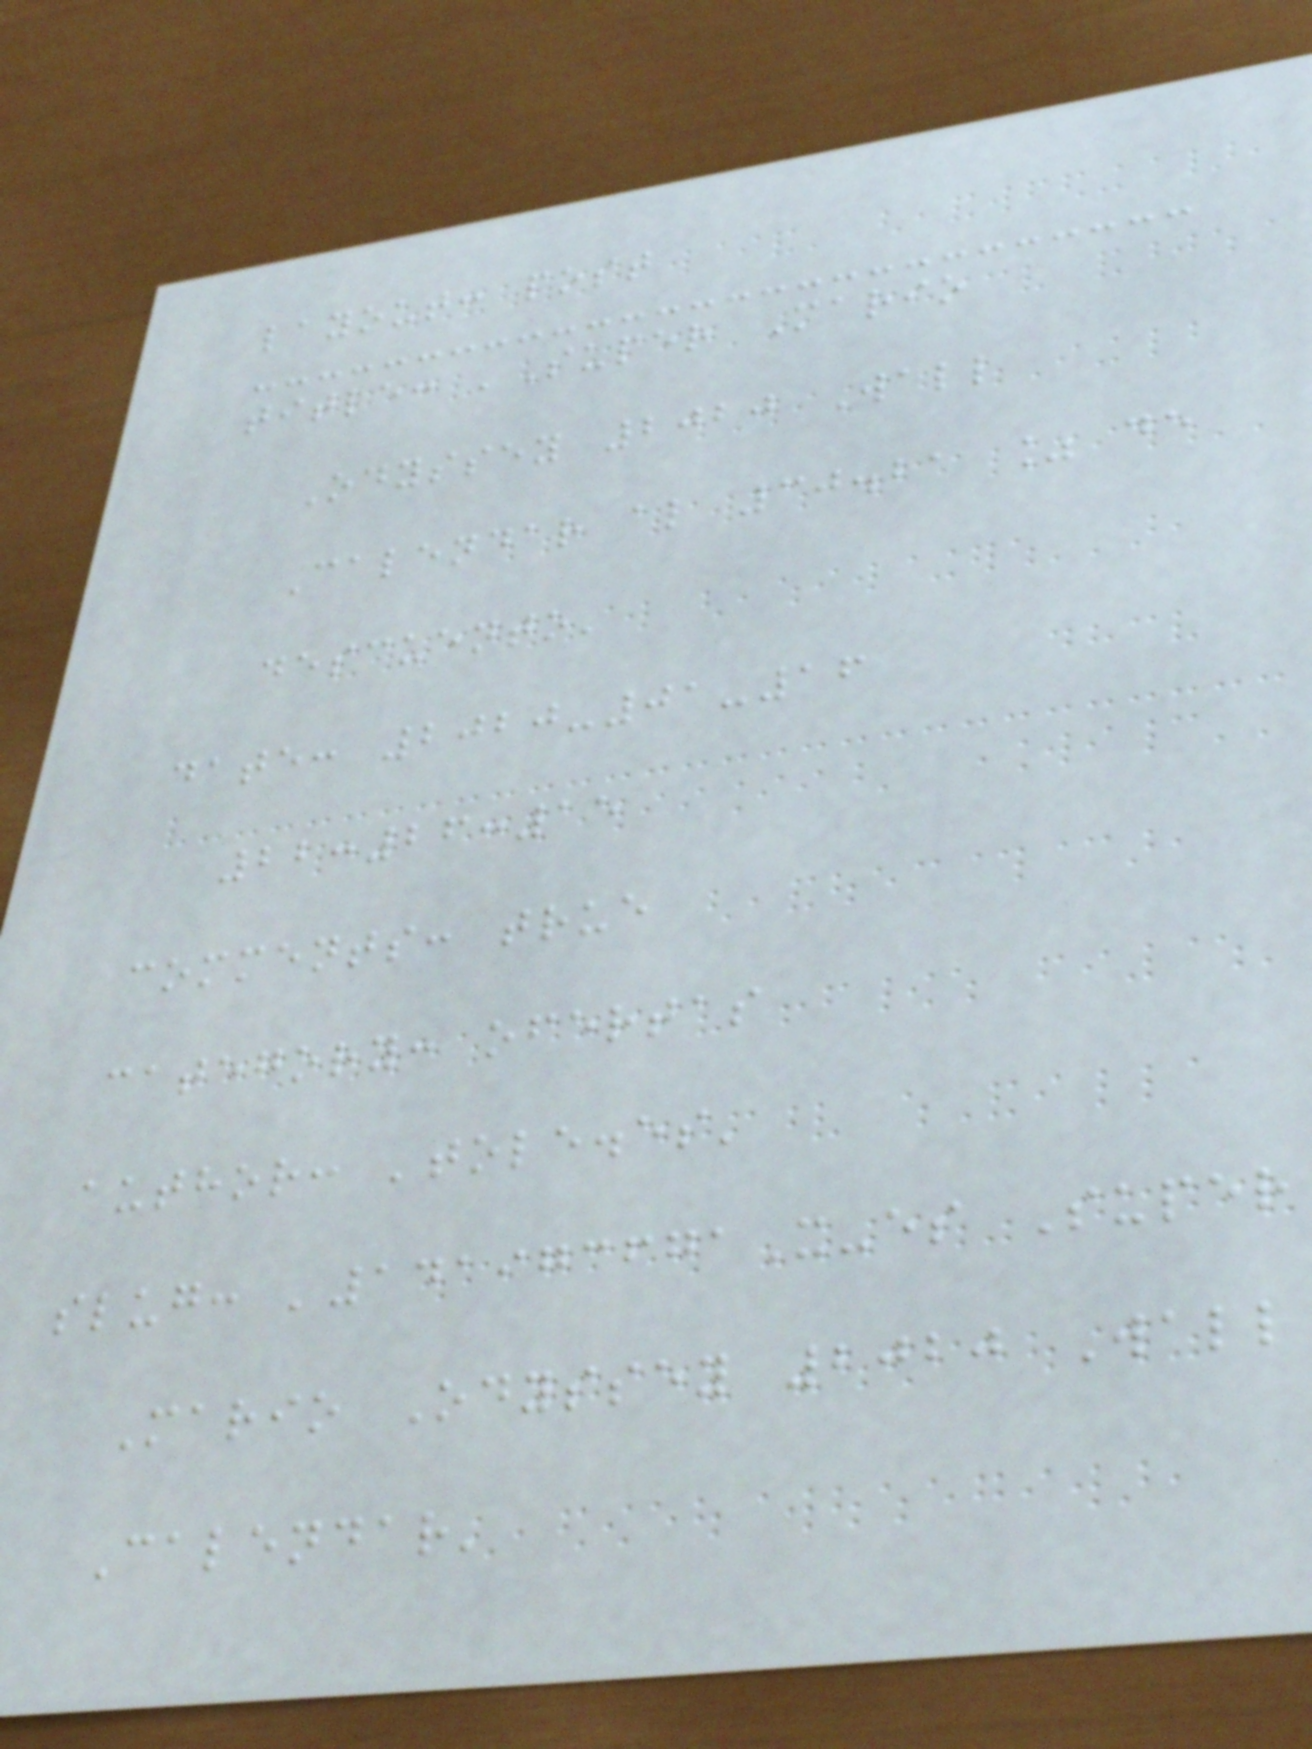layout: post
title: 'Super Mario
Odyssey 2020 Wall
Calendar al 30.21 % de
descuento'
date: 2020-01-16
22:26:15
comments: true
category: ofertas
author: 'tole.es'
slug: '141973671X-es Super
Mario Odyssey 2020 Wall
Calendar'
